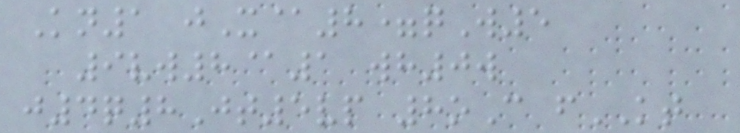Kn1 jX@8=qW5
9vw8@1 wh0w
j4q8Jt5vp 8oC fKT
